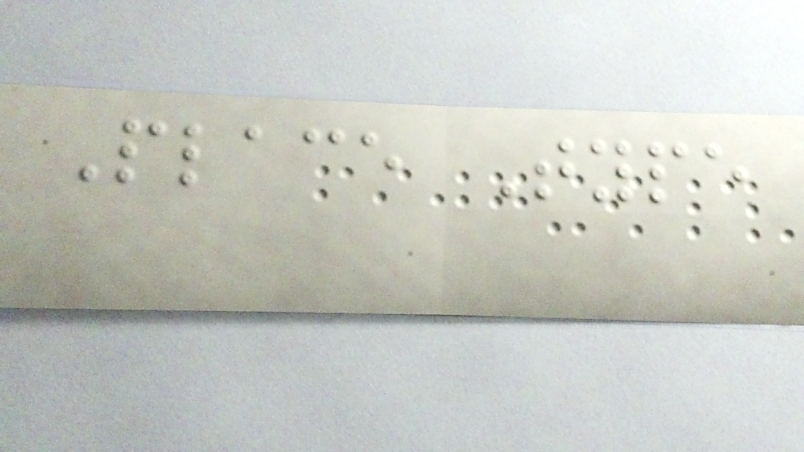Place Type
